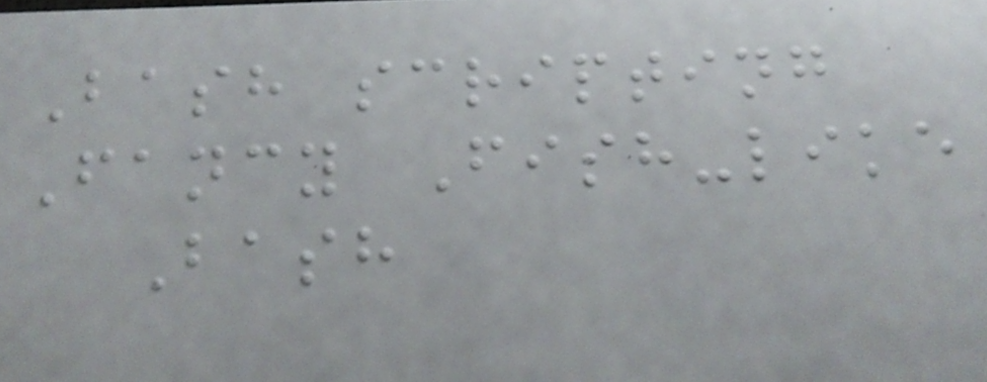Bash scripting
Fancy Fish-like
Bash
